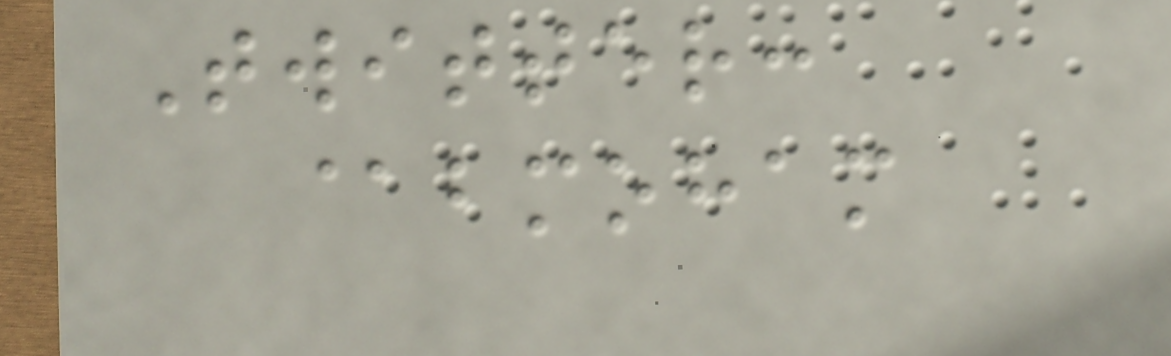Twitter:
@bmoham
